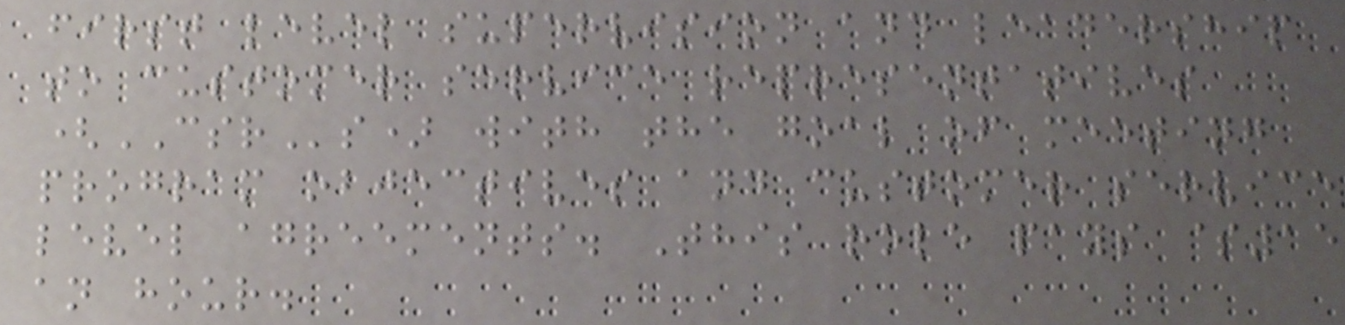first level supervision and leadership
to customer service representatives
(CSRs) with the goal of meeting
program objectives and customer service
level agreements. This role pays $15
an hour.
